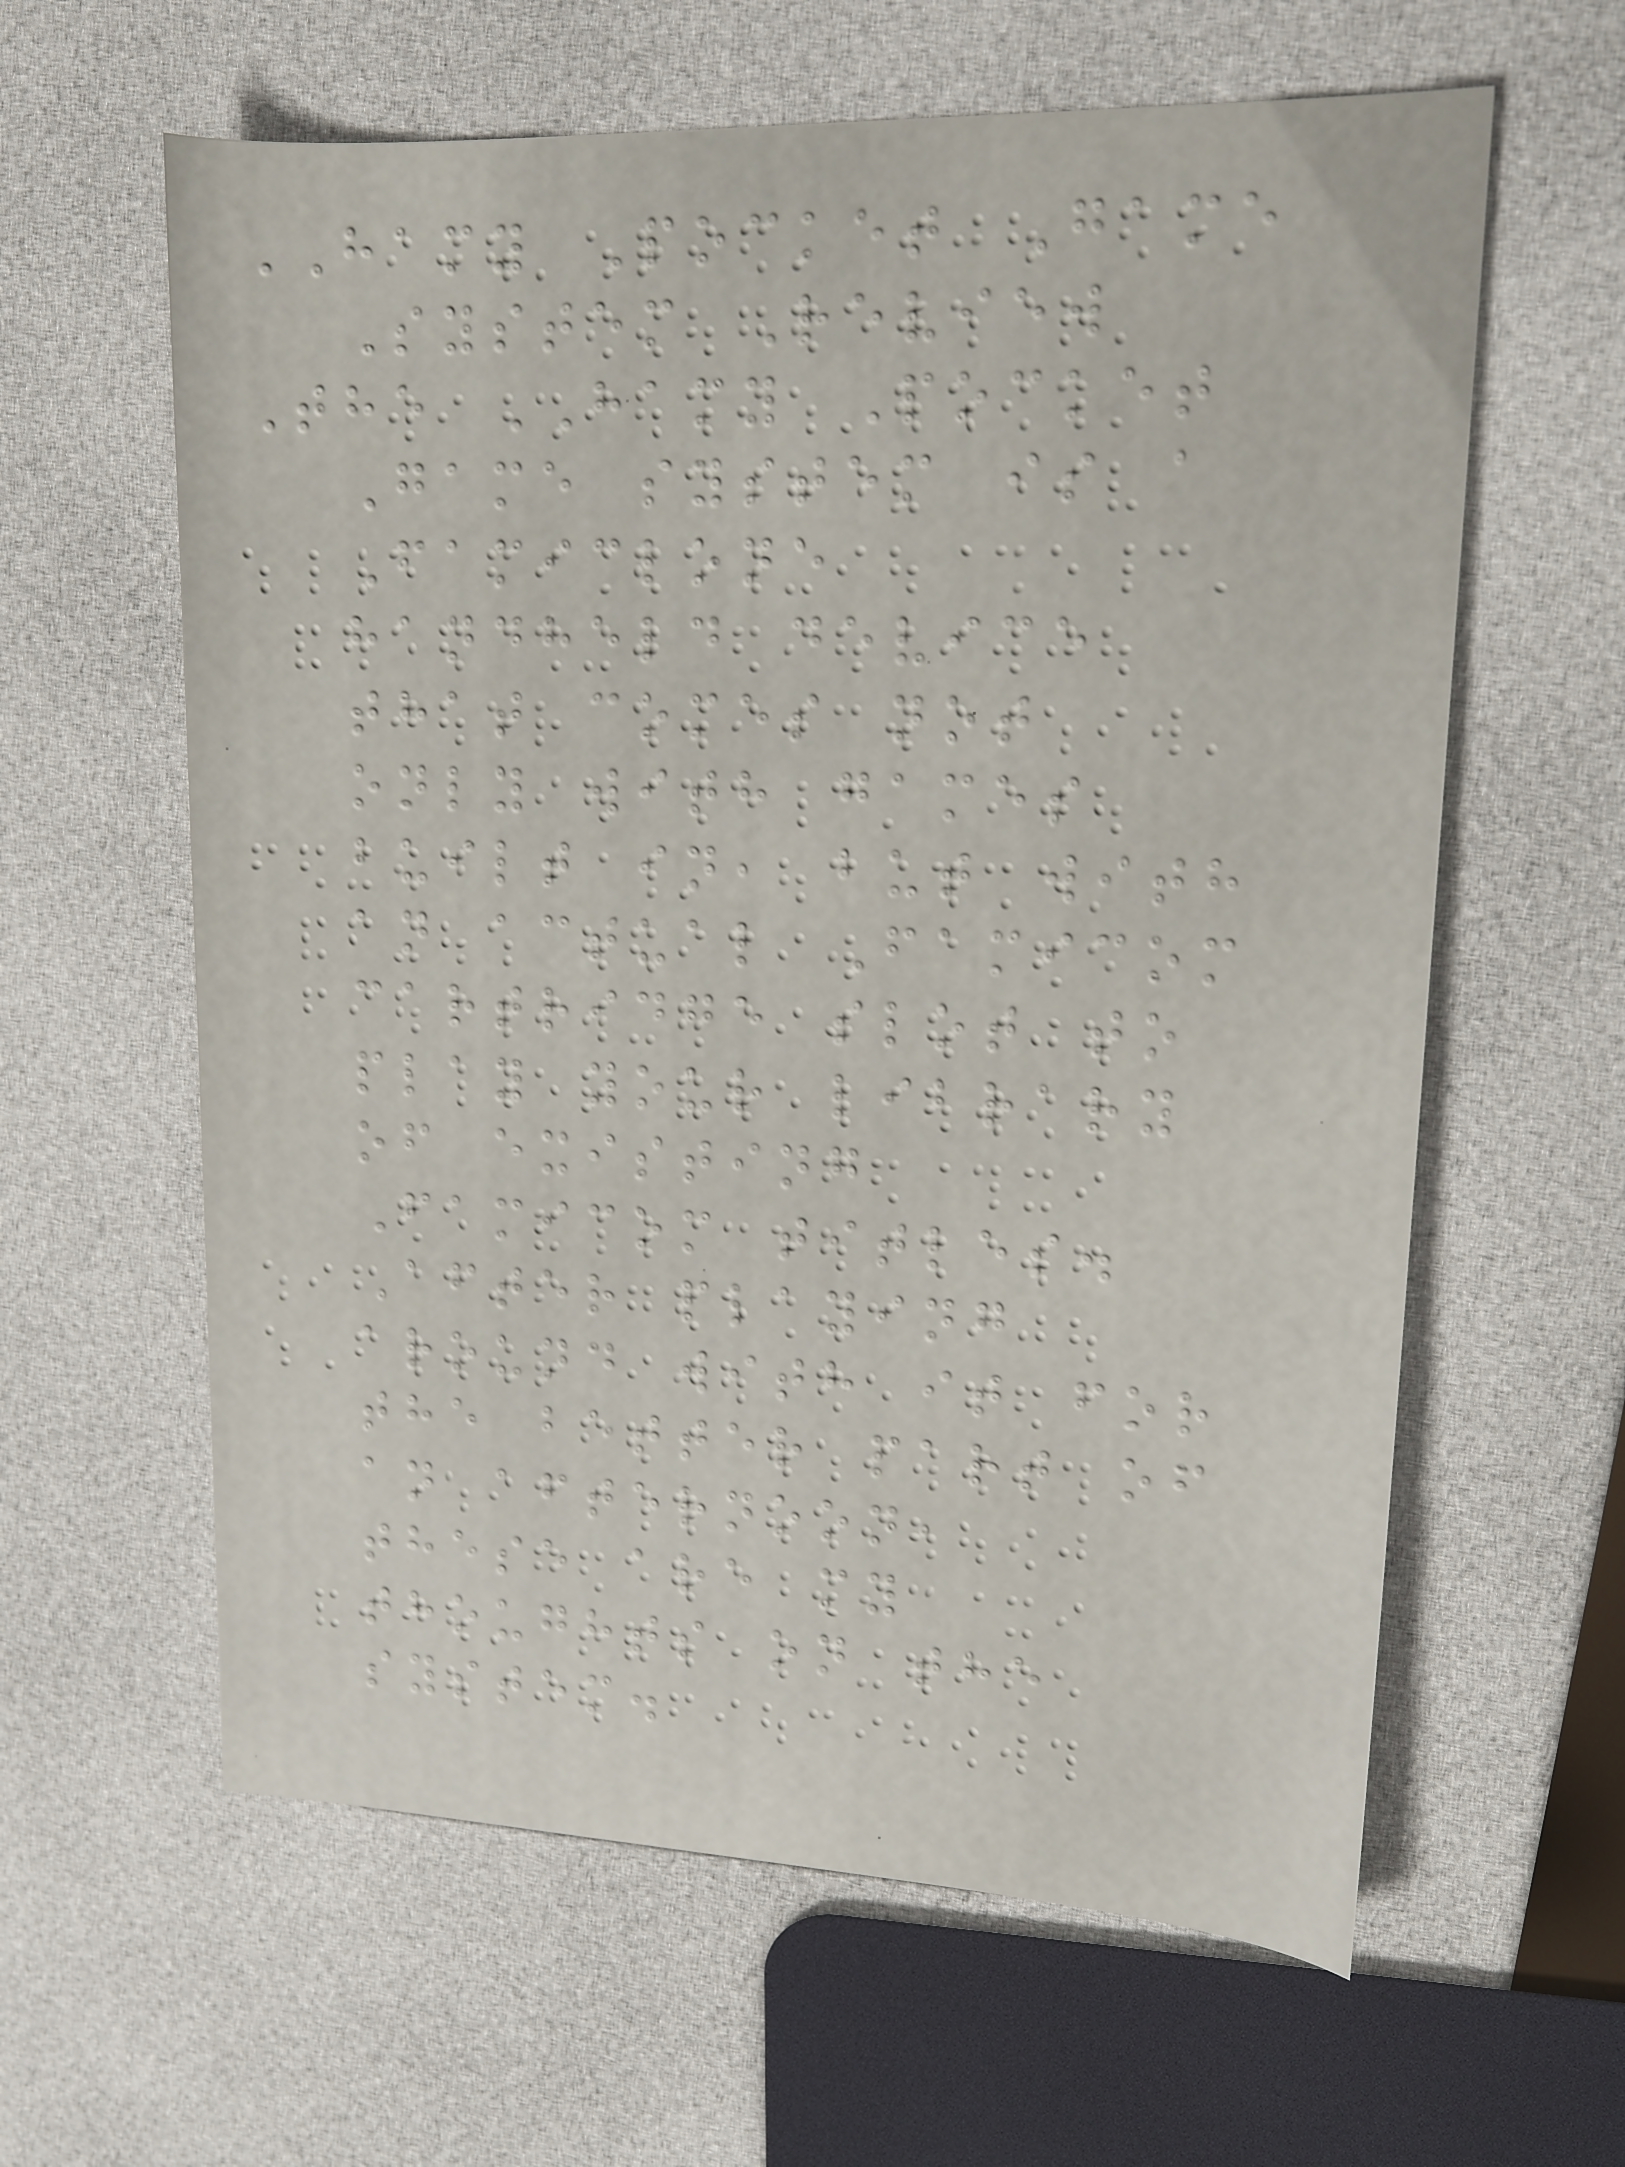HAMY Pocket Game
System Review
The HAMY Pocket
Game system is a
Famiclone
handheld device
that comes not
only with games
built in, but with
an actual Famicom
cartridge slot to
play your library
of existing
Famicom titles.
After playing
around with it for
the better part of
an afternoon,
these are my
thoughts on the
system.
